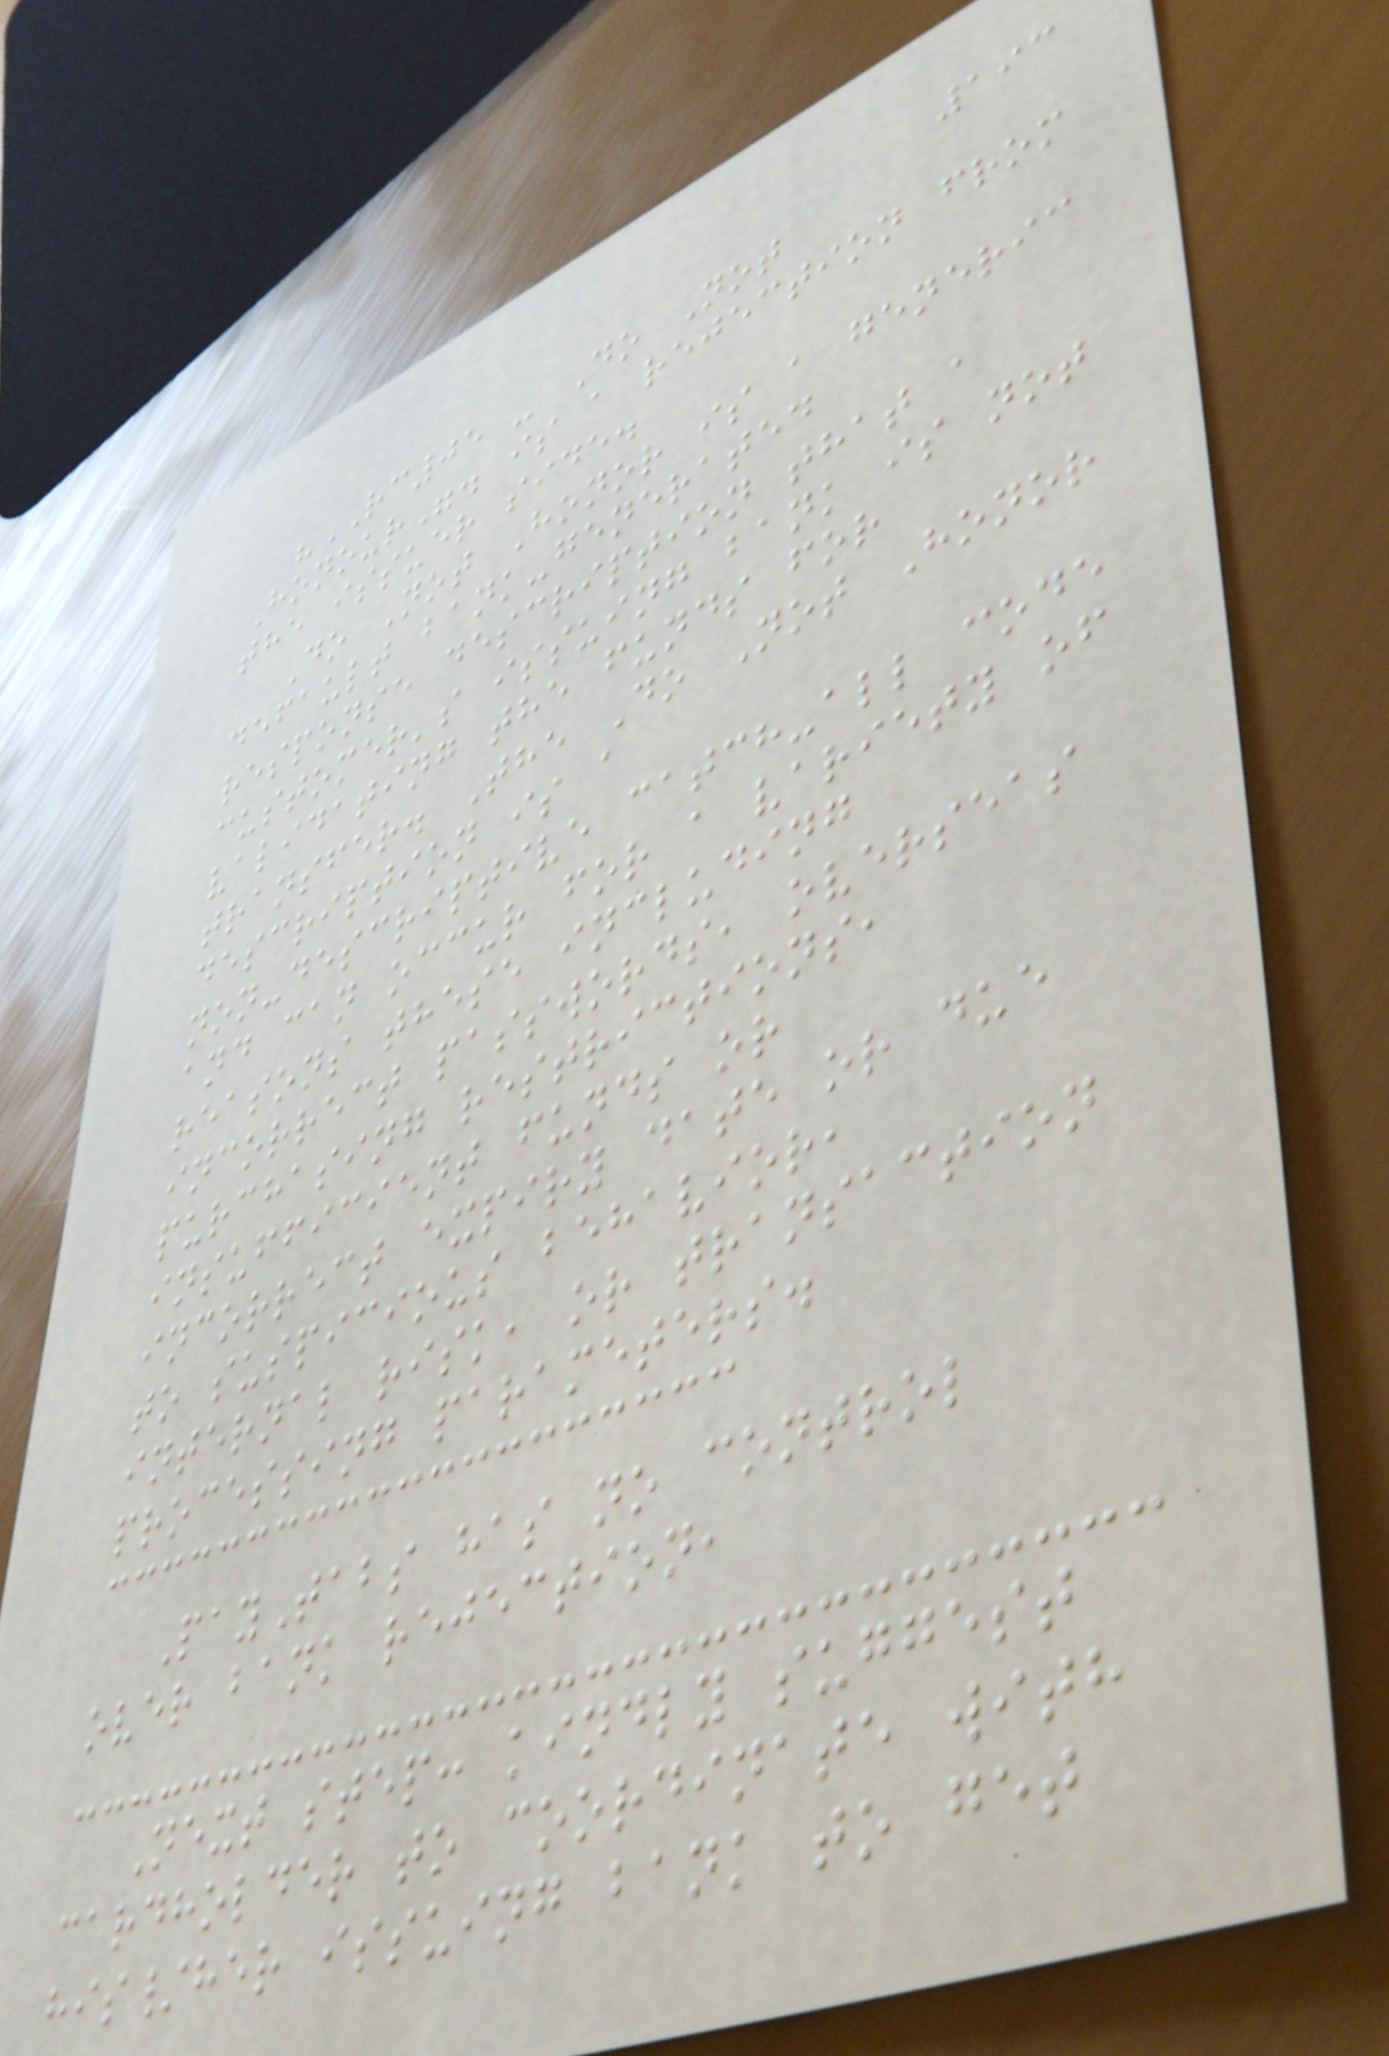193
"RC05 - Do Not
Honour". is a rejection from
the issuer side.
Do Not Honor is a generic
default bank-generated
response description that a
customer's issuing bank is not
validating the funds for
transfer. The Do Not Honor
description is a
non-descriptive catch-all code
and can occur for a variety of
reasons these including
incorrect passwords, overseas
purchasing restrictions,
insufficient funds or
incorrect expiry date or due
to suspicious behavior,
internal risk, or transaction
processing parameters.
PayTabs has no control
over bank rejection,
Next step: kindly suggest
cardholder to coordinate with
his/her issuing bank to get
